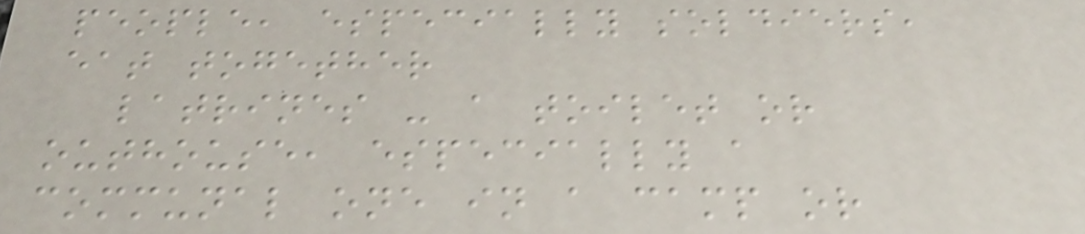people, especially soldiers,
eat together
latrines - a toilet or
outhouse, especially a
communal one in a camp or
